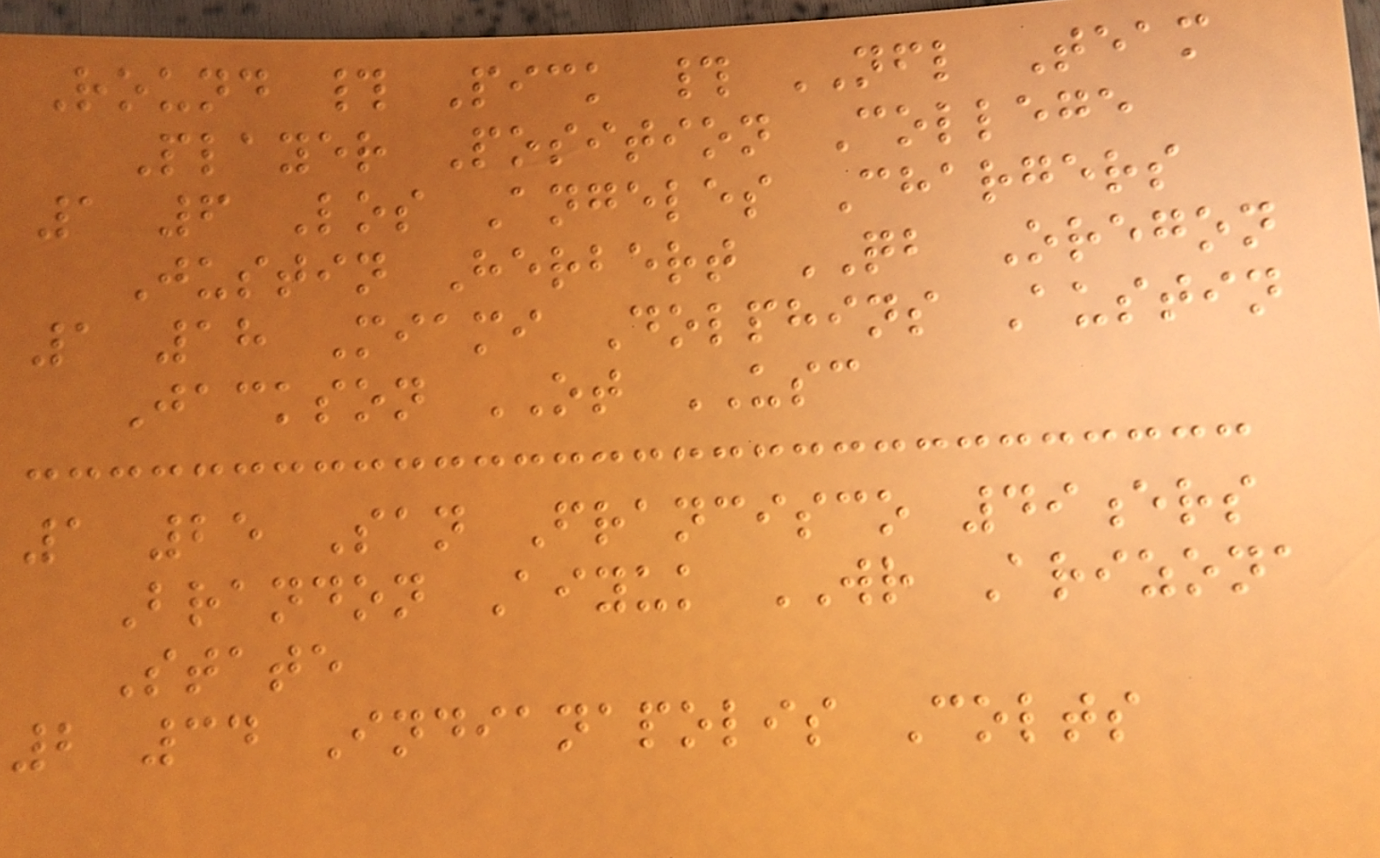Round # Pick # NFL Team
Player Position College
1 6 Los Angeles Chargers
Justin Herbert QB Oregon
1 18 Miami Dolphins Austin
Jackson OT USC
1 25 San Francisco 49ers
Brandon Aiyuk WR Arizona
State
2 34 Indianapolis Colts
